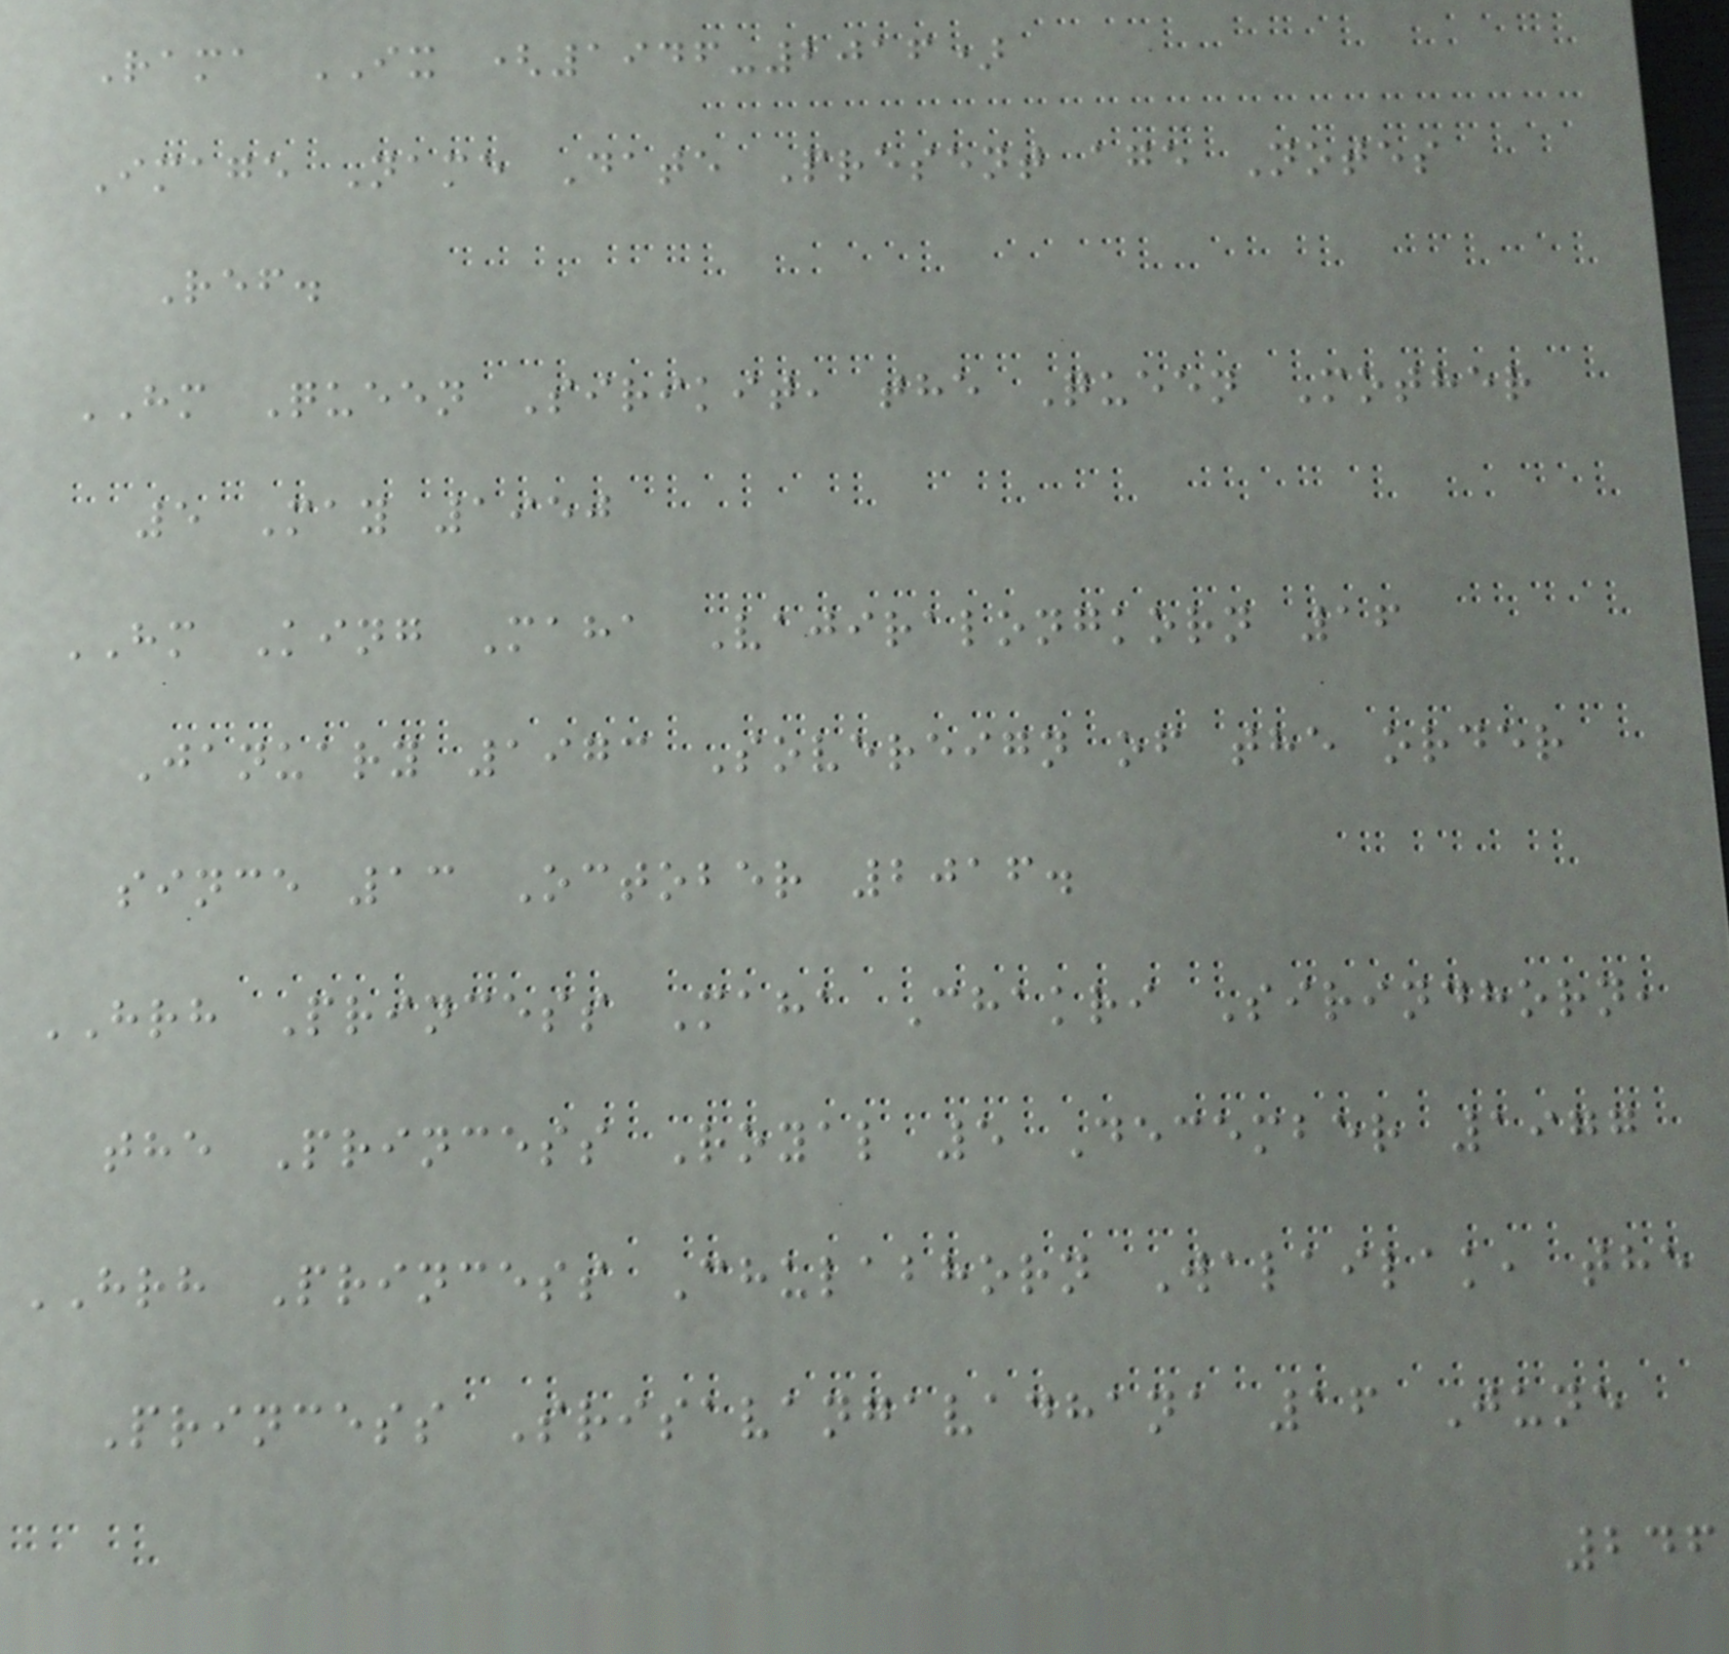Rama IX (1946-2016)
Image Name Date Present age Notes
Ref.
HM Queen Sirikit, the Queen Mother
5 May 1950
HM King Maha Vajiralongkorn 16
January 1973 Sovereign of the order
since 13 October 2016.
HRH Princess Maha Chakri Sirindhorn,
the Princess Royal 5 December 1977
HRH Princess Chulabhorn Walailak, the
Princess Srisavangavadhana 16 June
246
